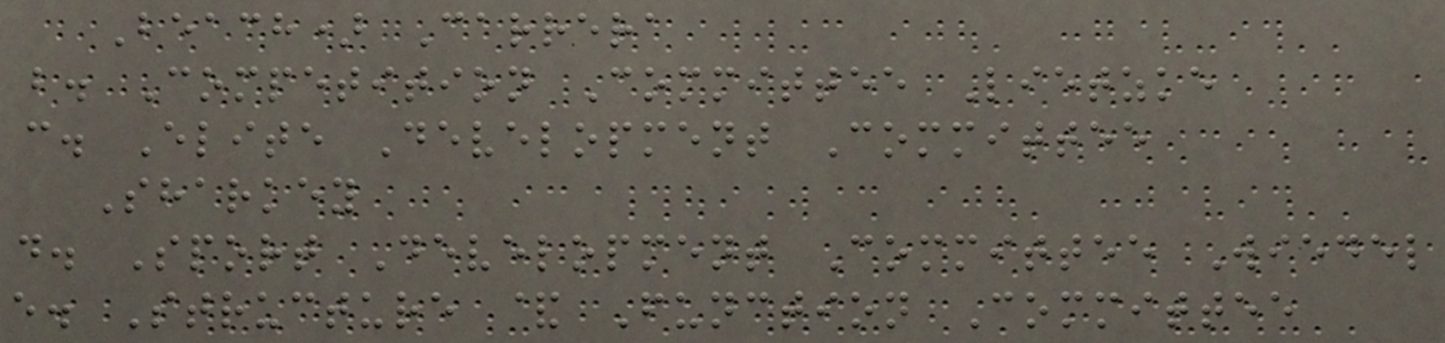Beach) Carrera
b. Competition Committee Lietzke
c. Elite Development Committee
Sharkey
d. Sport Development Committee Wiedel
e. Structure & Function Committee
